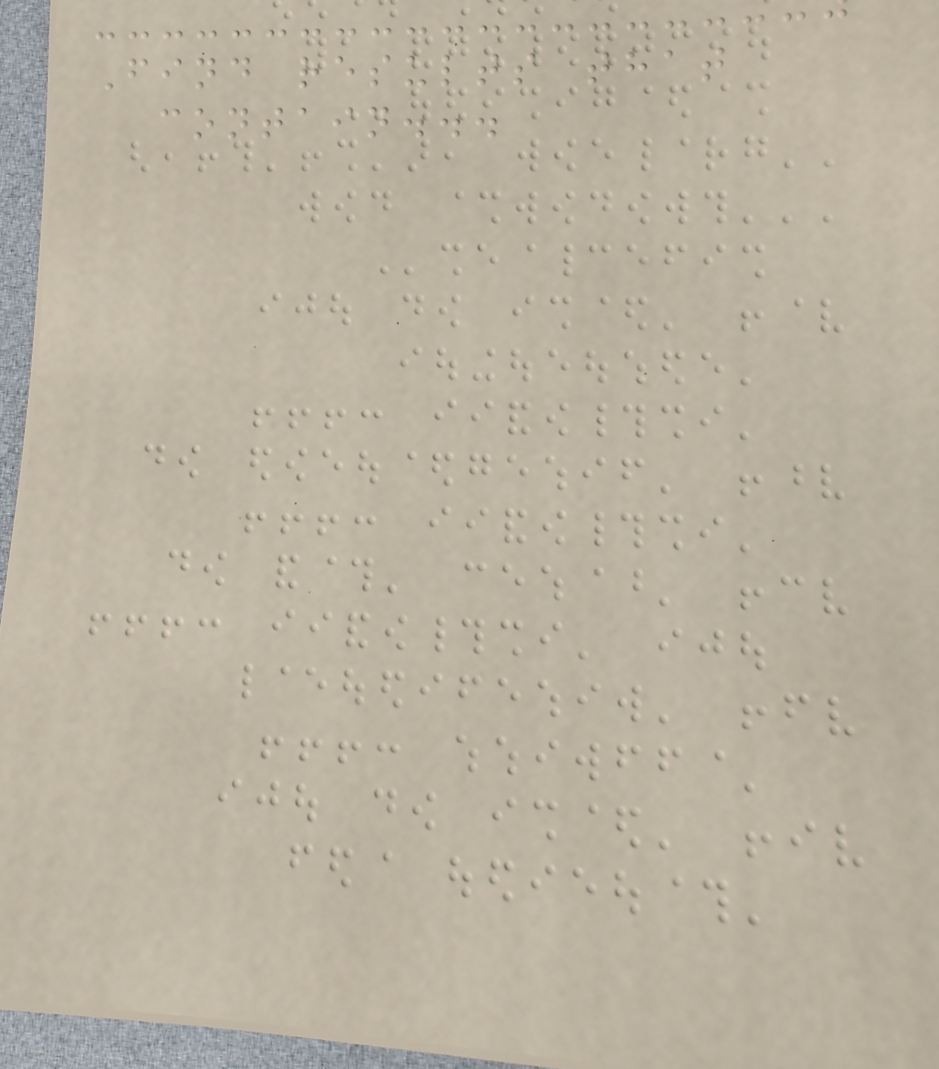Find results that
contain...
